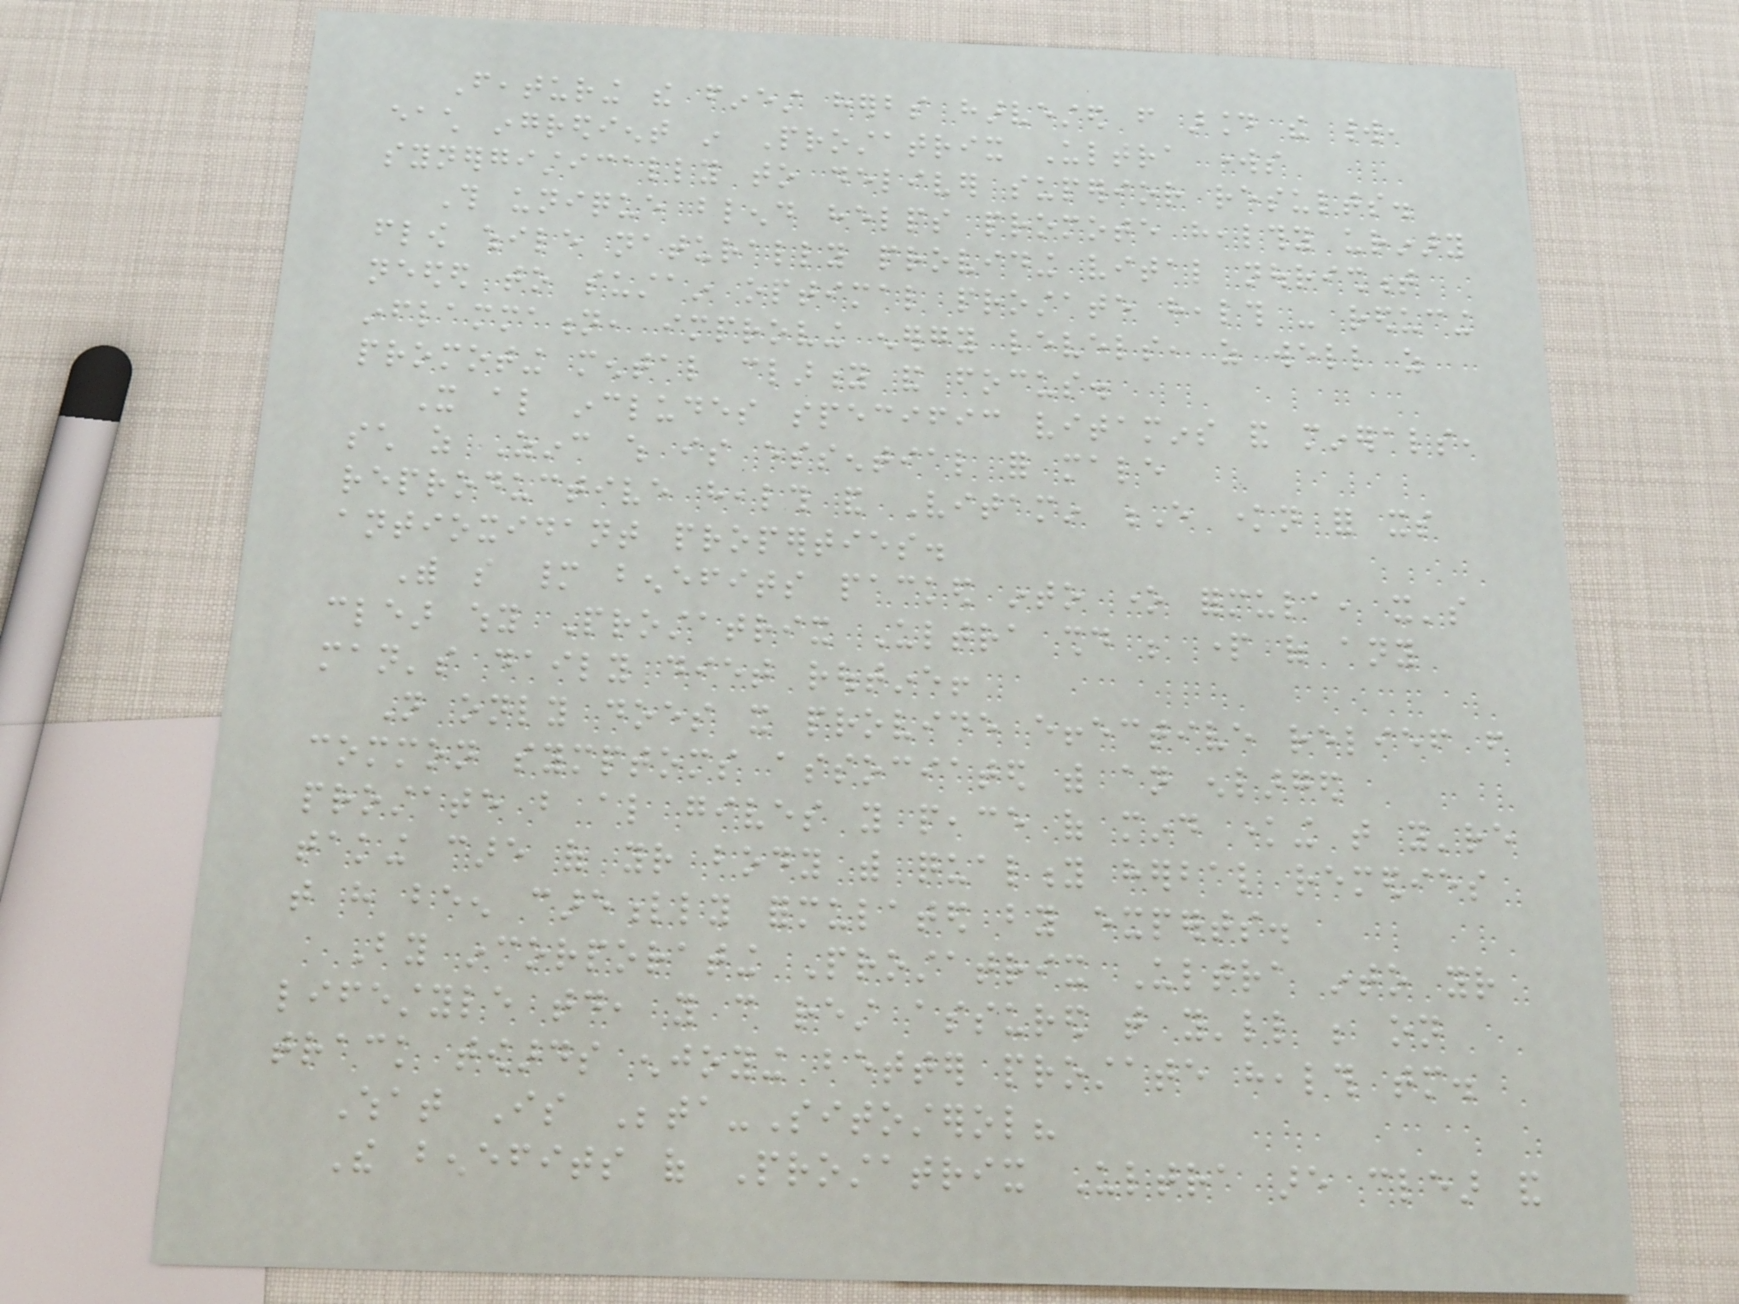Featuring the finest herbs harvested from around the world,
each ingredient in Prostatrix Ultra works
synergistically to deliver superior results.
This unique blend helps promote healthy urinary
flow while naturally providing vital nourishment
needed to sustain optimal prostate health - reducing
inflammation, improving energy levels, as well as
promoting mental clarity and focus.
It also includes specific vitamins and minerals,
such as Zinc which is essential for male
reproductive health and Vitamin E known for its
antioxidant properties.
With so many benefits packed into one formula, it's
clear why Prostatrix Ultra should be part of any
man's daily diet routine!
Not only does it provide effective relief from
common symptoms associated with an enlarged
prostate but also gives you peace of mind knowing that you're
taking care of your body with quality herbal remedies
that have been carefully formulated by experts.
By incorporating Prostatrix Ultra into your
lifestyle today, you can rest assured that you'll be on
track towards enjoying better prostate health tomorrow.
What Is Beta-Sitosterol?
The benefits of Prostatrix Ultra are clear and
